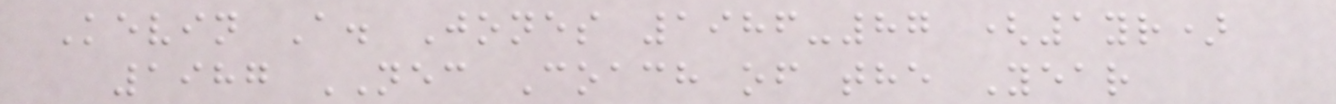Kevin A. Jones 1986-87 (1yr)
1987 NEC Coach of the Year
